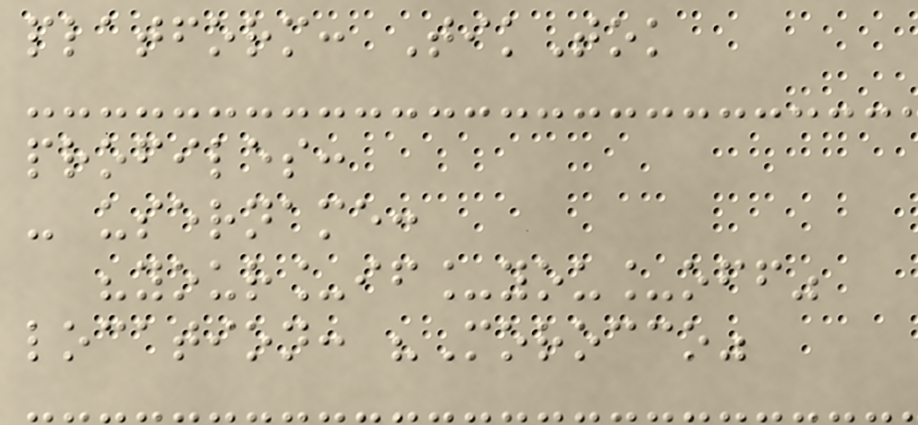platform: TikTok
profiles:
- username:
"your_if_you_off"
location: "Morocco"
